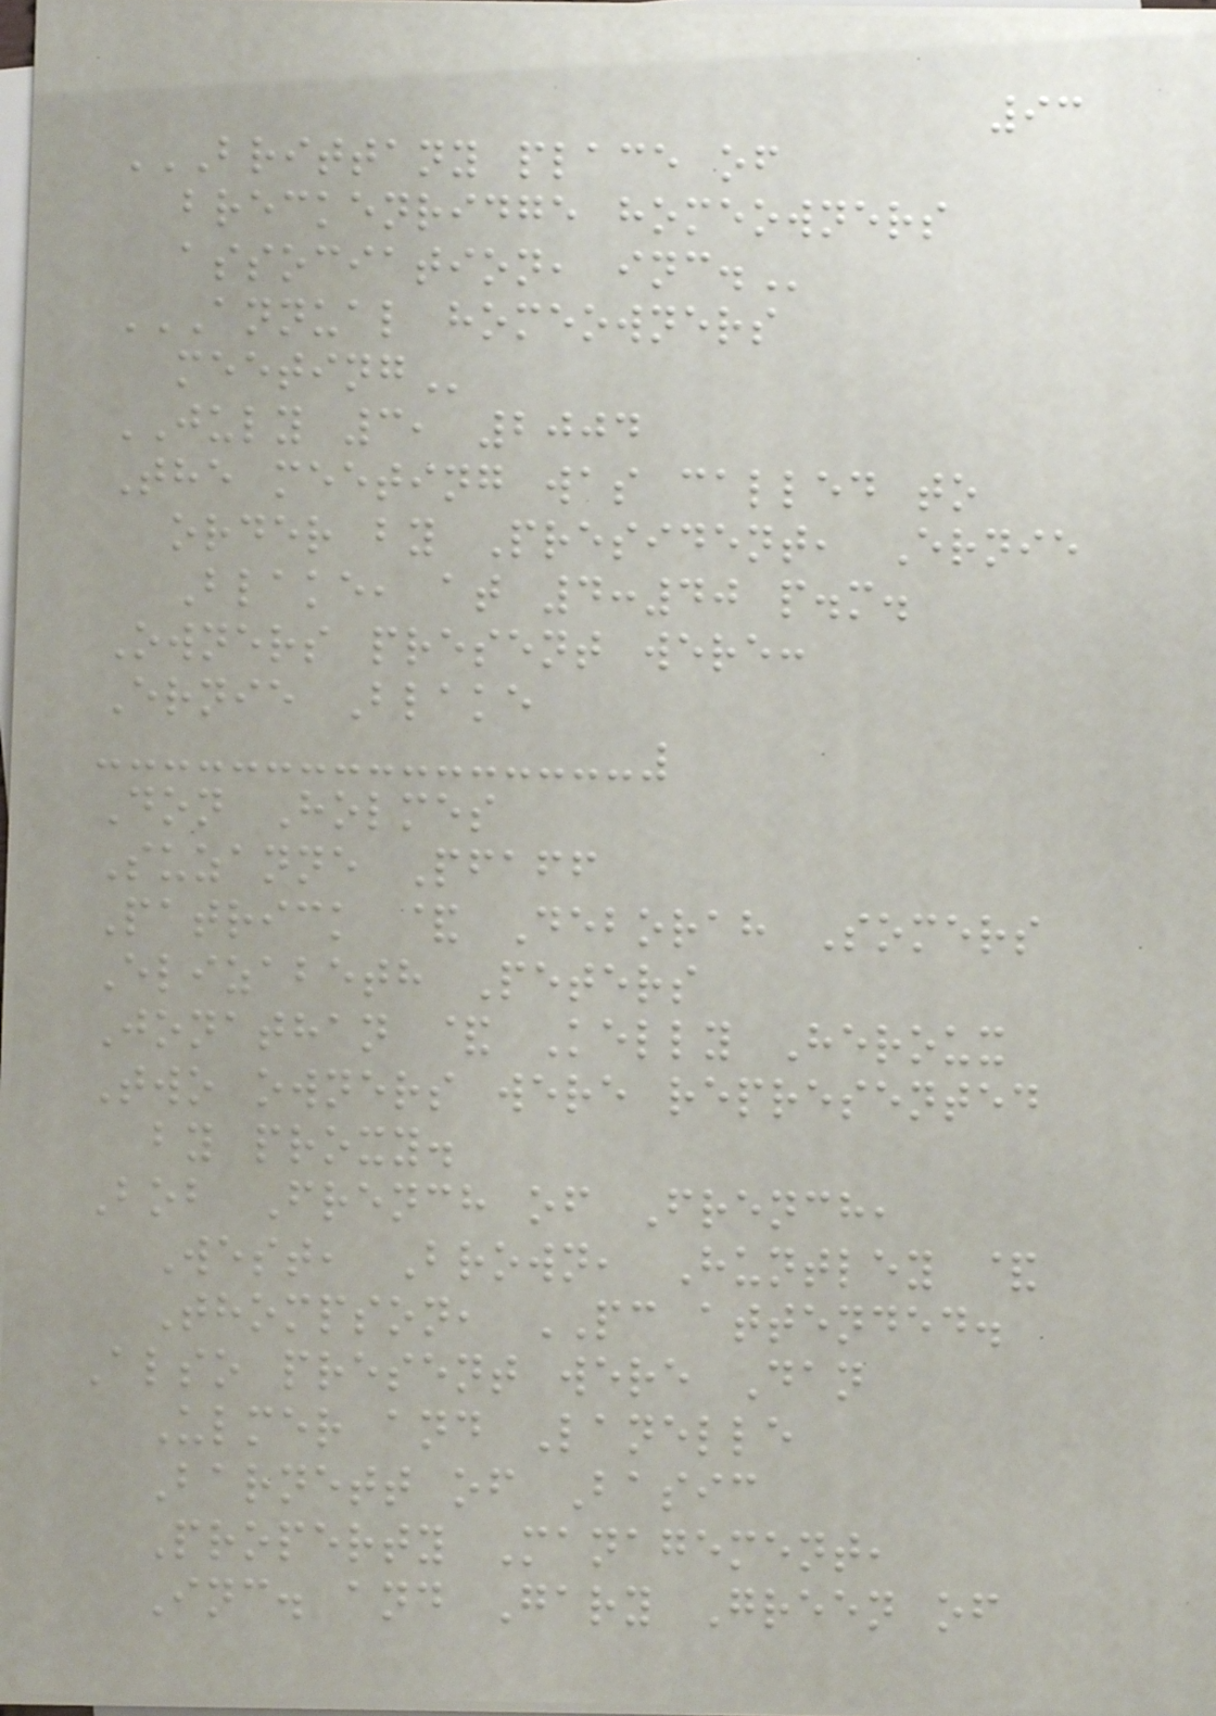93
BRITTANY PLACE OF
BRECKENRIDGE HOMEOWNERS
ASSOCIATION, INC.
ANNUAL HOMEOWNERS
MEETING
JULY 3, 2004
The meeting was called to
order by President, Ernie
Blake, at 4:40 p.m.
Owners present were:
Ernie Blake
Don Holmes
Suzanne Pfaff
Patrick & Deborah Somers
Elizabeth Peters
Jonathan & Kelly Heroux
Two owners were represented
by proxy.
Bob French of French,
West, Brown, Huntley &
Thompson, PC attended.
Also present were Dan
Ulmer and Lanelle
Barnett of Basic
Property Management,
Inc. and Gary Green of
